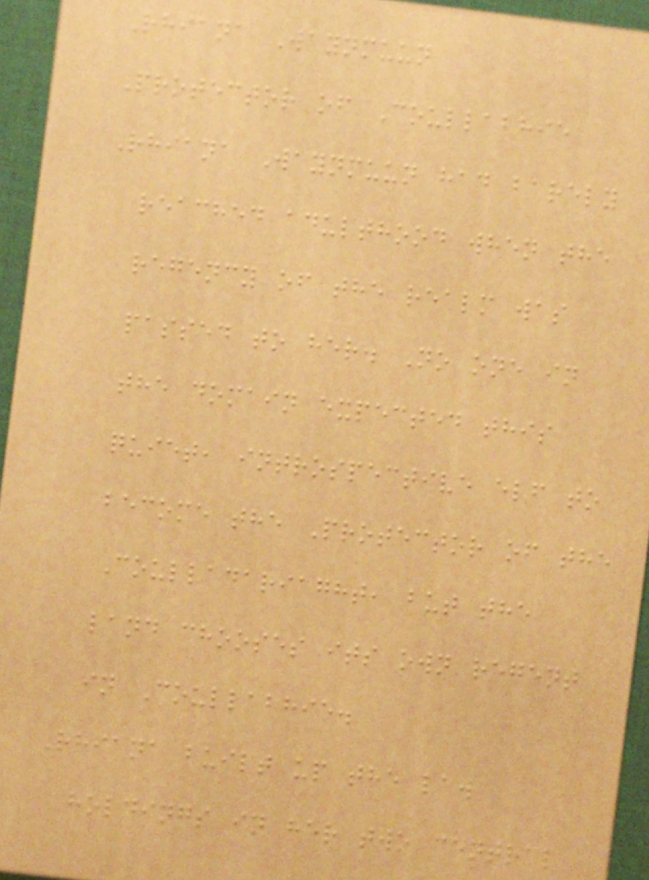Rhiana Waynmuun
Protector of Coullabhie
Rhiana Waynmuun had barely
reached adulthood when the
regency of the realm was
passed to her. No one in
the domain expected this
quiet, introspective elf to
become the Protector of the
Coulladariaght, but the
land chooses its own regent
in Coullabhie.
Rhiana built up the law
holdings in her two central
